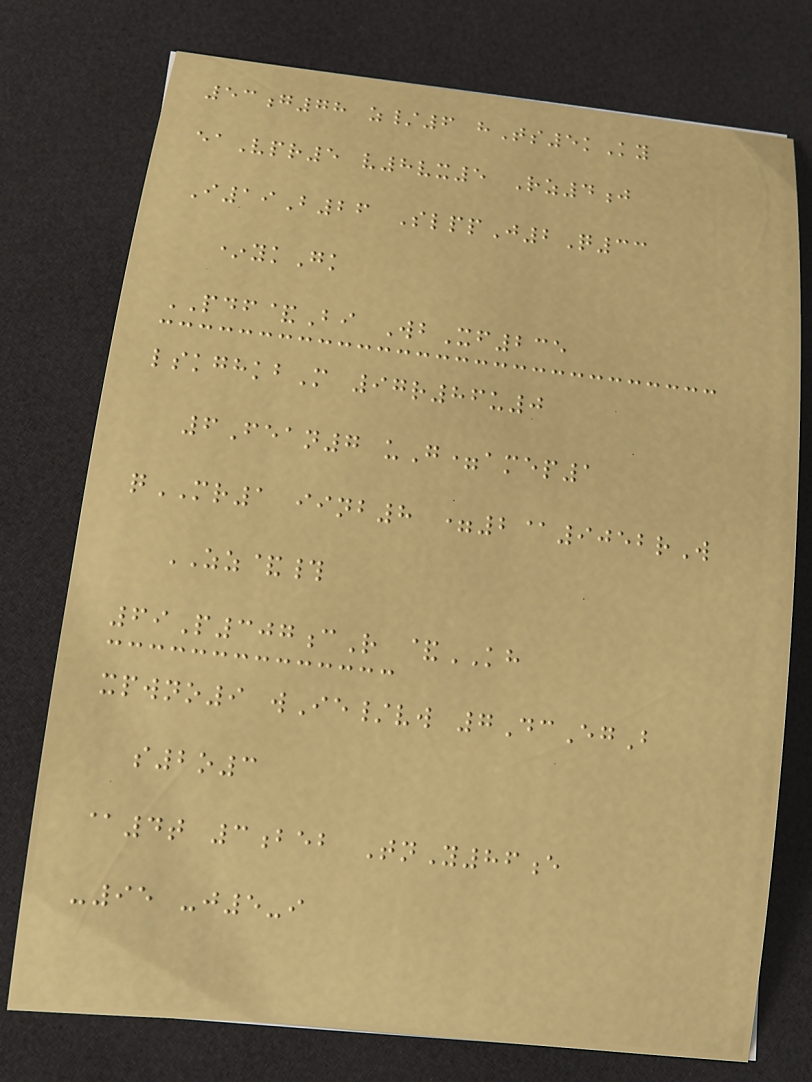53g78 z/6 hTs5kKy
eaVpr5 v8vx5 Rz4j
I19B26 SlppJ2Q33
*ykGk
PDF&Bi WbXf235
lskghkbM 97r86u0
6Fean7 uG=amep1
qMR1 iinb8 =2@9052rW
ZZ&#
69P307cR &KH
xpwno9 wIe/vw 7DcEgB
s2o3
@4t 3beb TnY86e
-95 -j5-i
